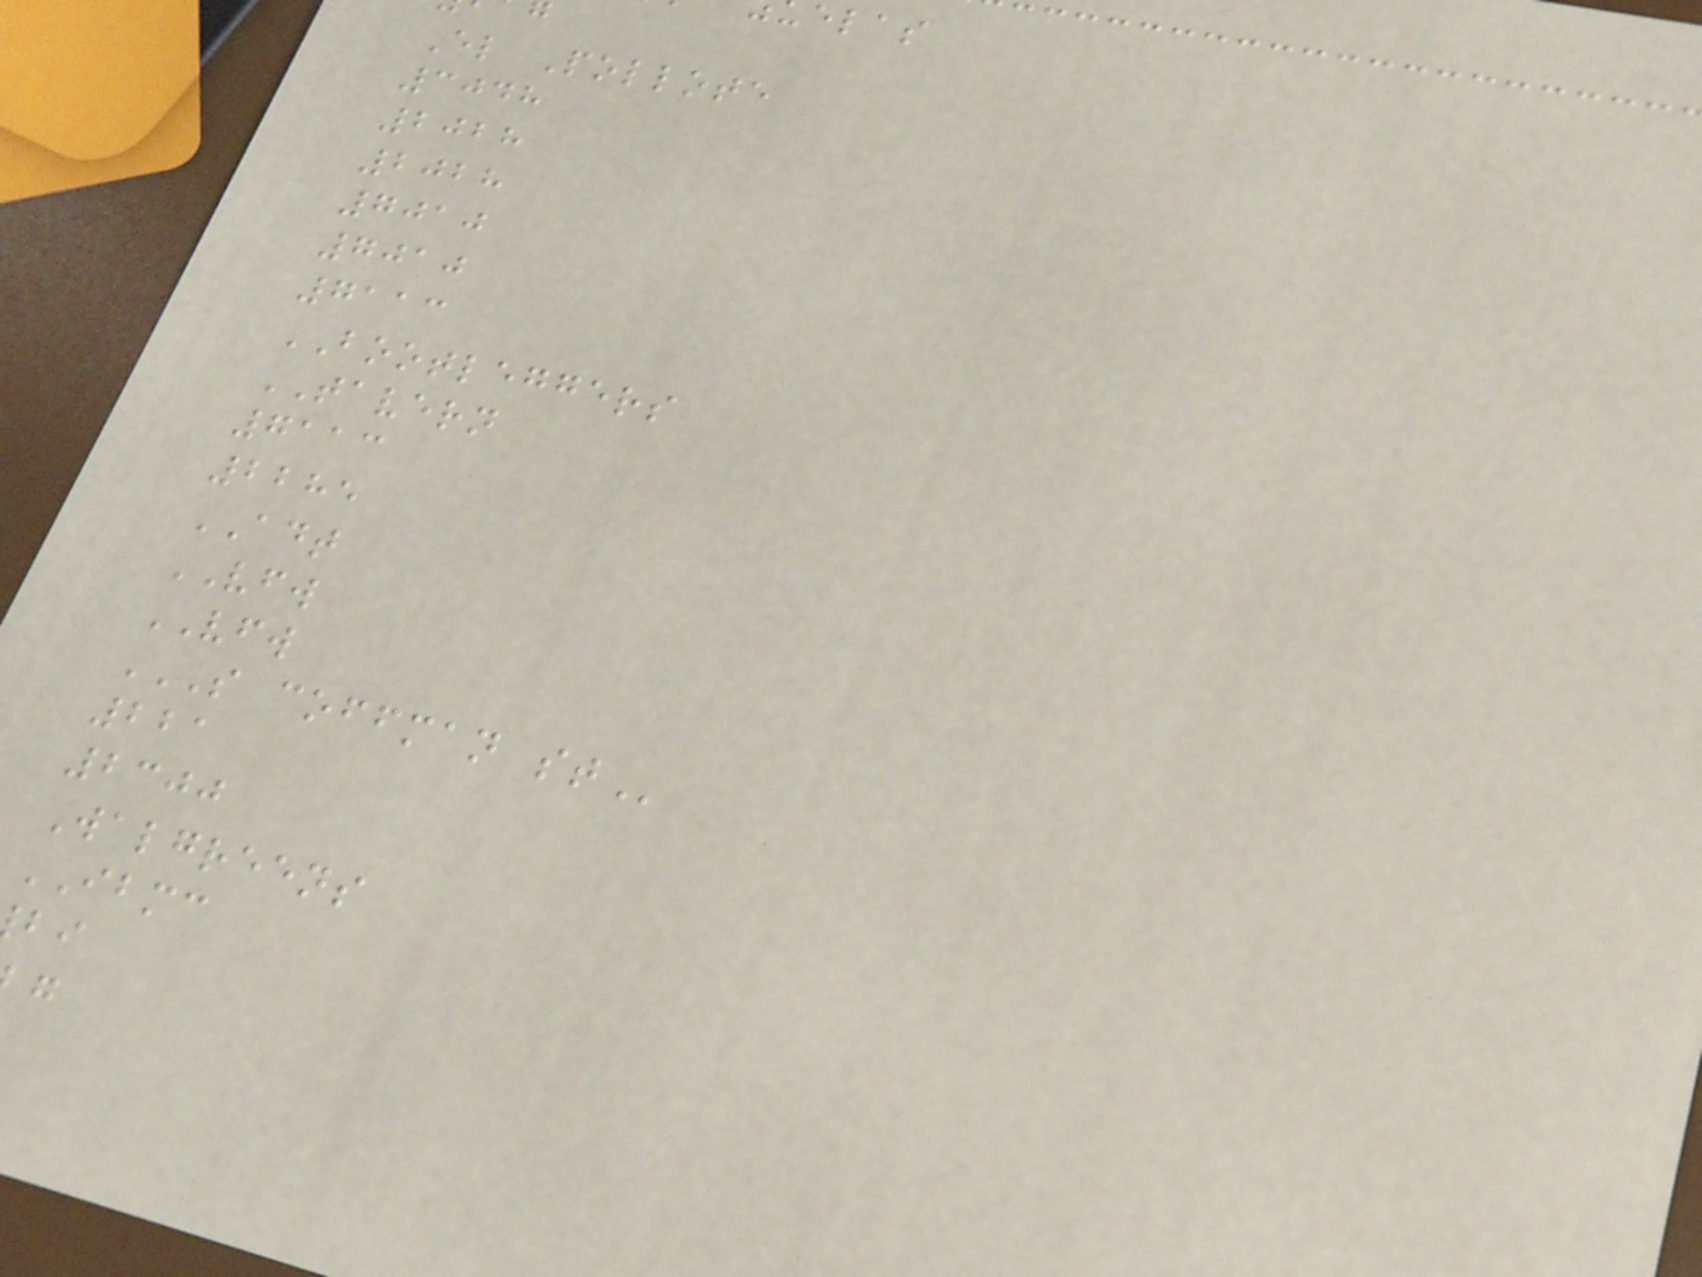elas
El Pollote
3048
2028
2028
7010
7010
7113
BOOTLEGGERS
TAVERN
7113
2285
ADT
VFW
VFW
S COFFMAN ST
221
2300
Walgreens
IBMC
